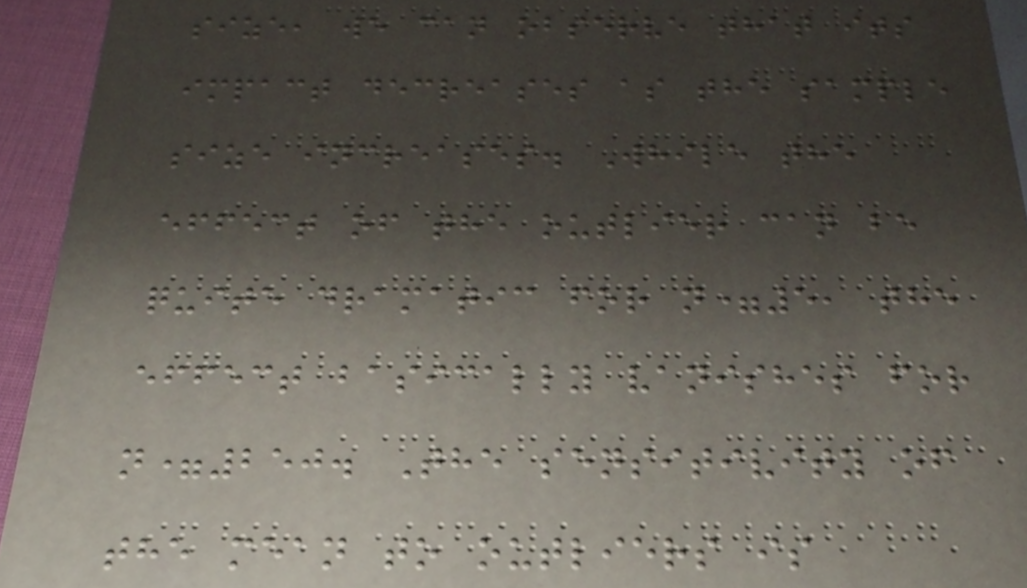size, we can observe that its
impact decreases as the sample
size increases. While the
effect of the outlier can be
quite dramatic for n=5, the
effect basically vanishes for
n=250. The sensitivity of
the mean to outliers is
